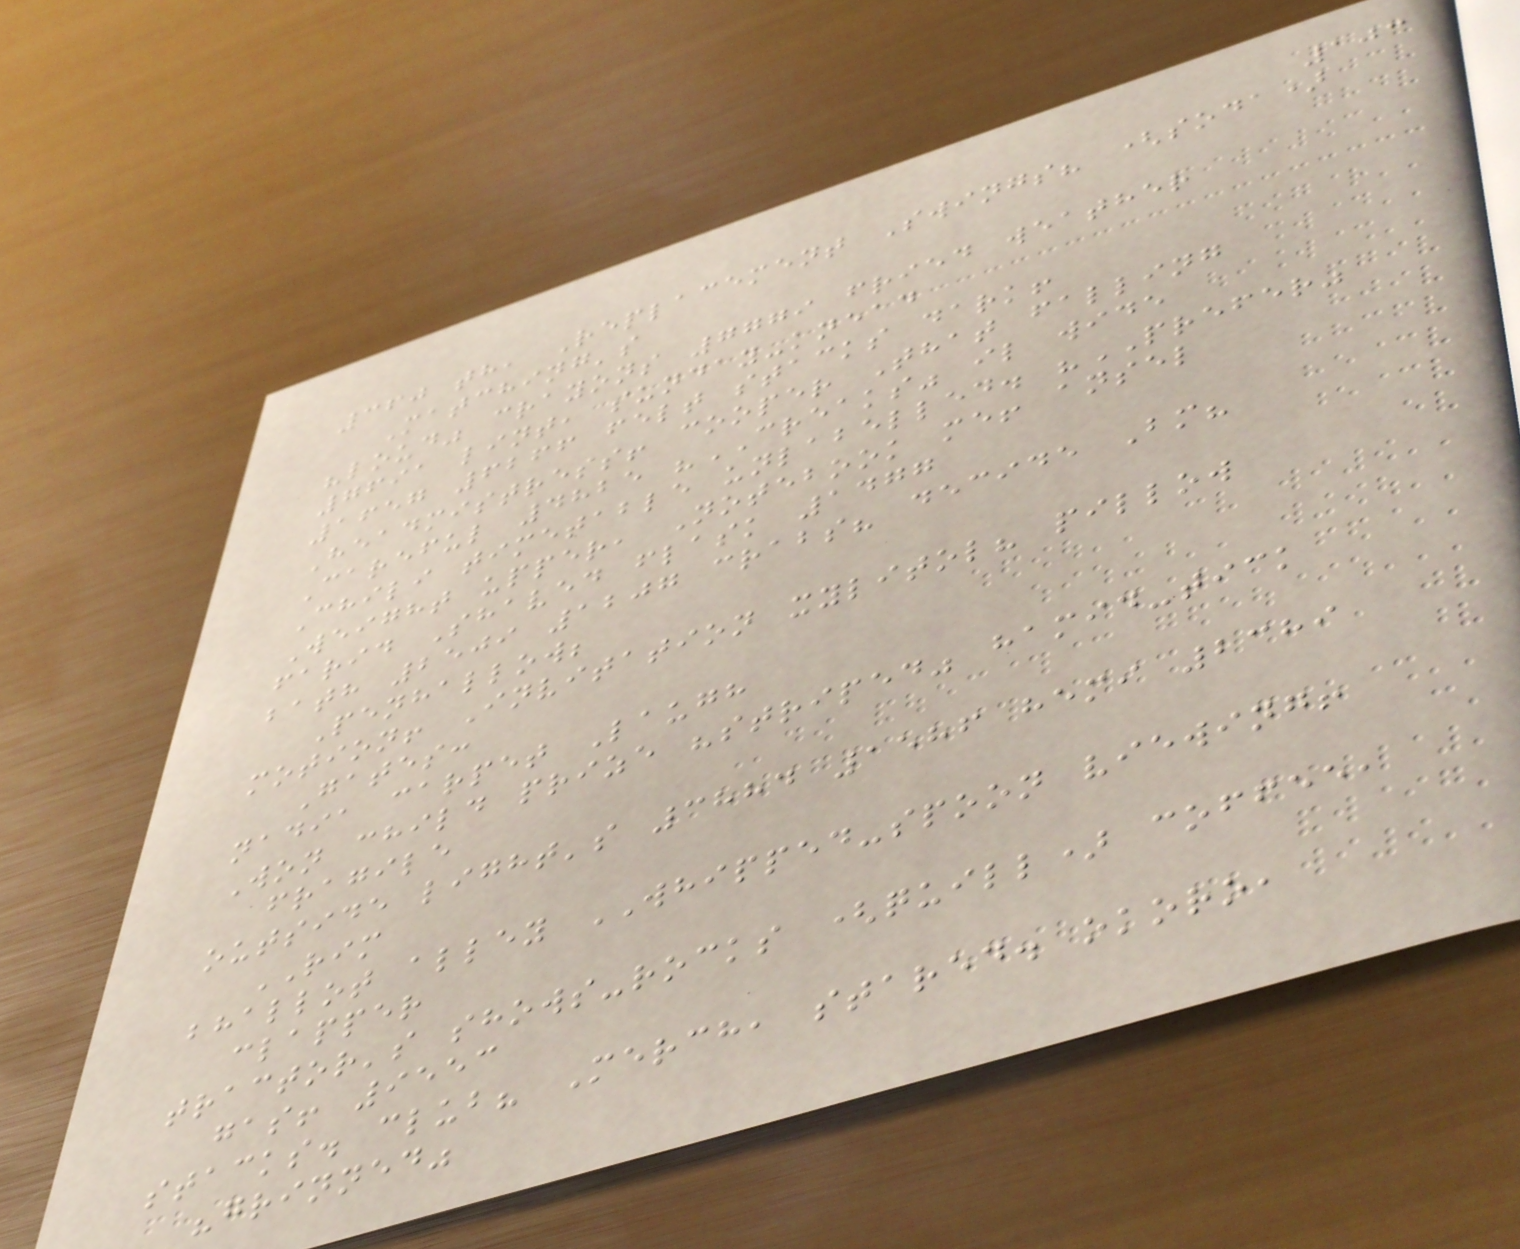103
360 th, Replacement Swings? (soda)
Matching's
"loud" crayons 7779 fried weather
7691 lint, sunday-knead
1657 6266 felt stacks dark!
Headmistress! cooper That falling
Careful 4825 "CREAKS" il wide
Chili timetable unlabelled. "PREFER"
Weight upper, Notebook me! ansel
farid Shaved flask 1477
bath 2509 1207 crabs? decide Bm?
Penhallow;
motion! Invitation xylitol? pillow
Gates:
nadia carpet Laugh
Won child prize "striped" hamid-tick
fragile
outside light's 3884 1586 hemi 2389
RIM
bhallot alley WHIPPED-spoon viewing!
clapper
tractor's shows-rocks (quill) coffee,
gas! 9553
stacks. club? Merch, stared. okoro,
"grinned"
